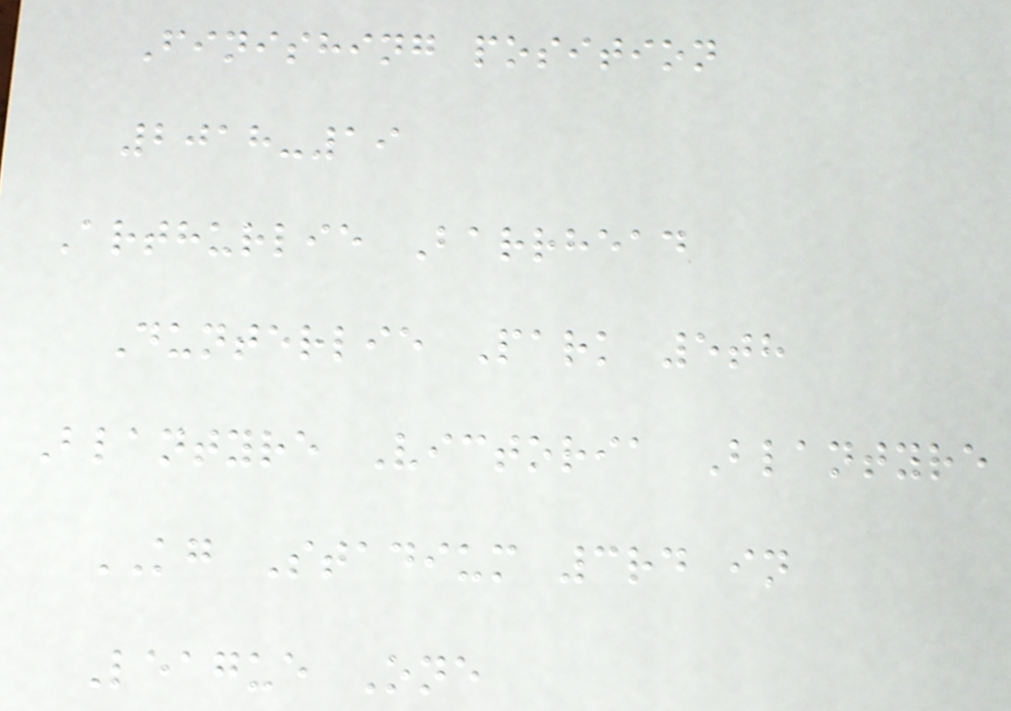Finishing position
2018-19
Arthurlie Barrhead
Dunterlie Park 5th
Blantyre Victoria Blantyre
KG Stadium 3rd in
League One
